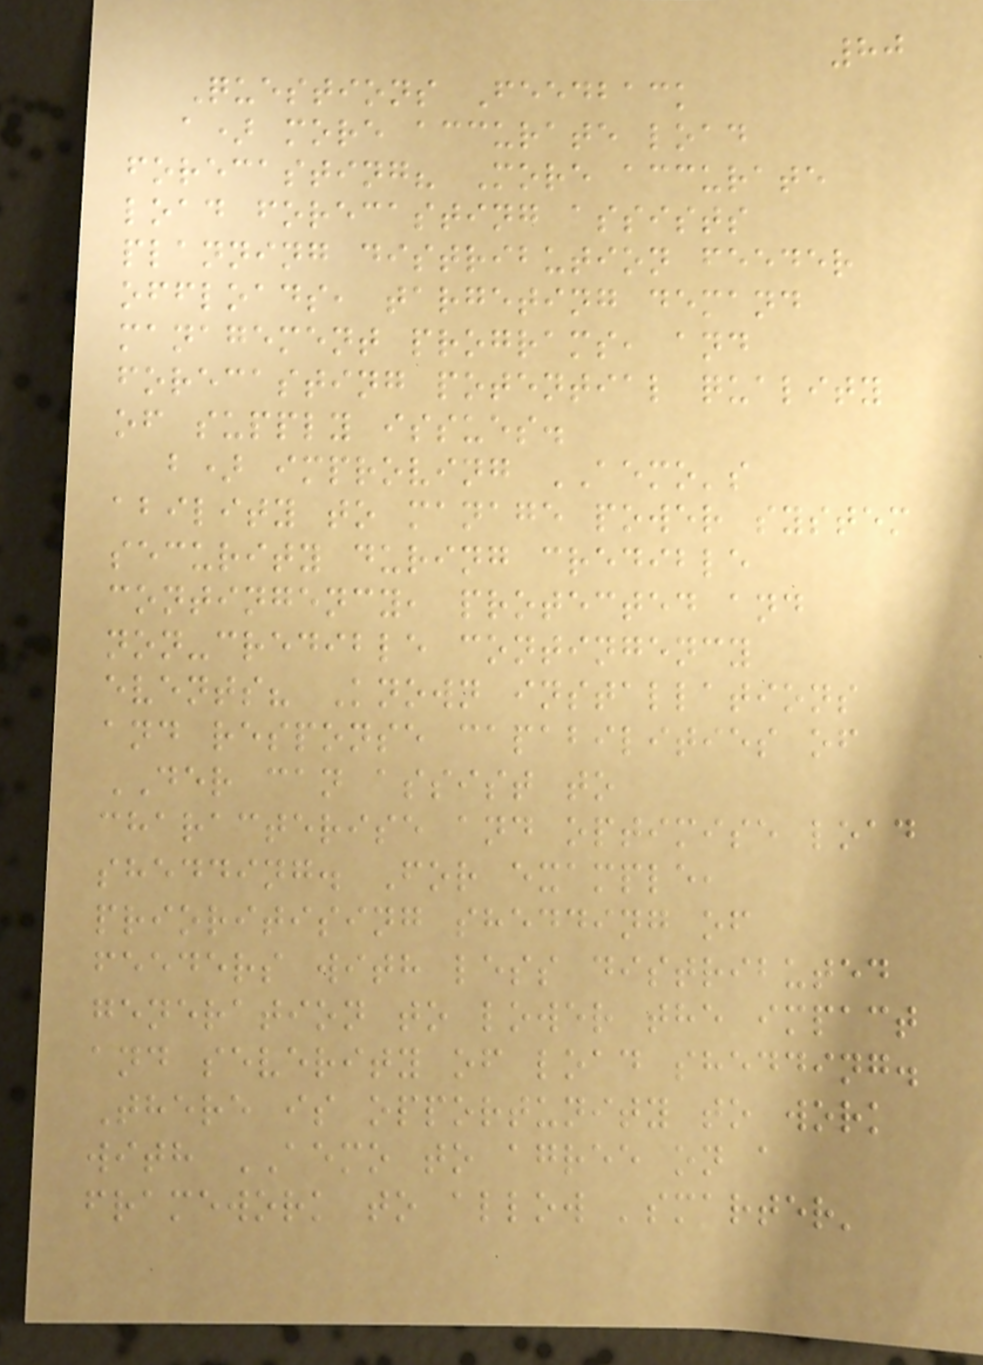80
Questions Feedback
a) more accurate load
forecasting? More accurate
load forecasting assists
planning distribution feeder
offloads, targeting demand
management programs, and
forecasting potential quality
of supply issues.
b) improving AEMO's
ability to manage power system
security during credible
contingency, protected and
non-credible contingency
events? Known installations
and response capabilities of
DER can assist to
characterise and optimise load
shedding. For example,
prioritising shedding of
feeders with less distributed
generation to lower the impact
and severity of load shedding.
There is opportunity to work
with AEMO to agree on a
framework to allow 'smarter'
